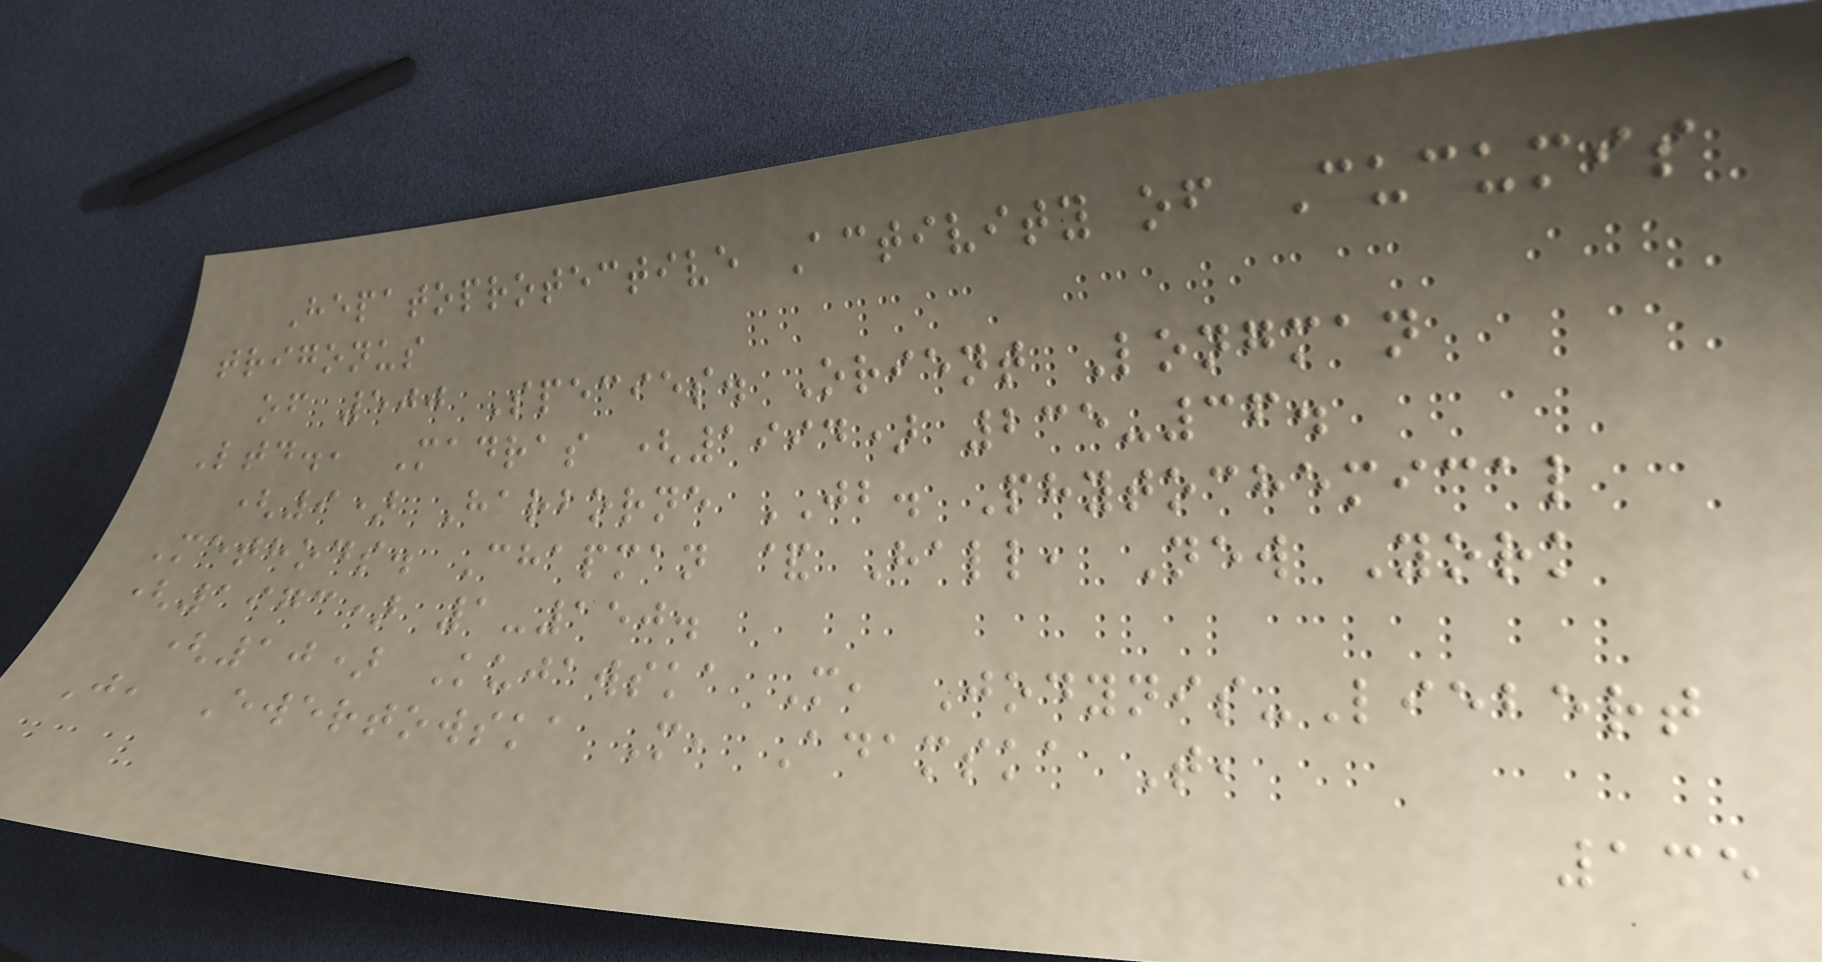Hepatoprotective Activity of Cucumis
trigonus
of 500 Species. Orient Longman
Ltd., Madras (1994) 235-36.
(9) Harborne JB. Phytochemical
Methods. Chapman & Hall, New York
(1973) 1-150.
(10) Kujawska M, Jodynis-Liebert
J, Ewertowska M, Adamska T,
135
